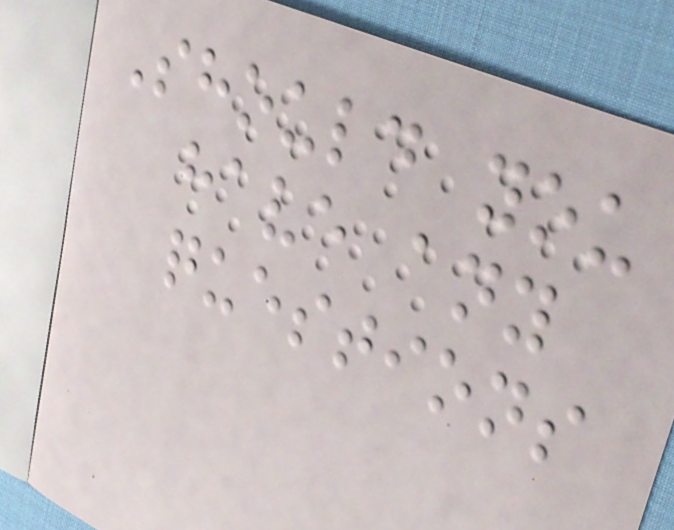Should you
have any
questions
